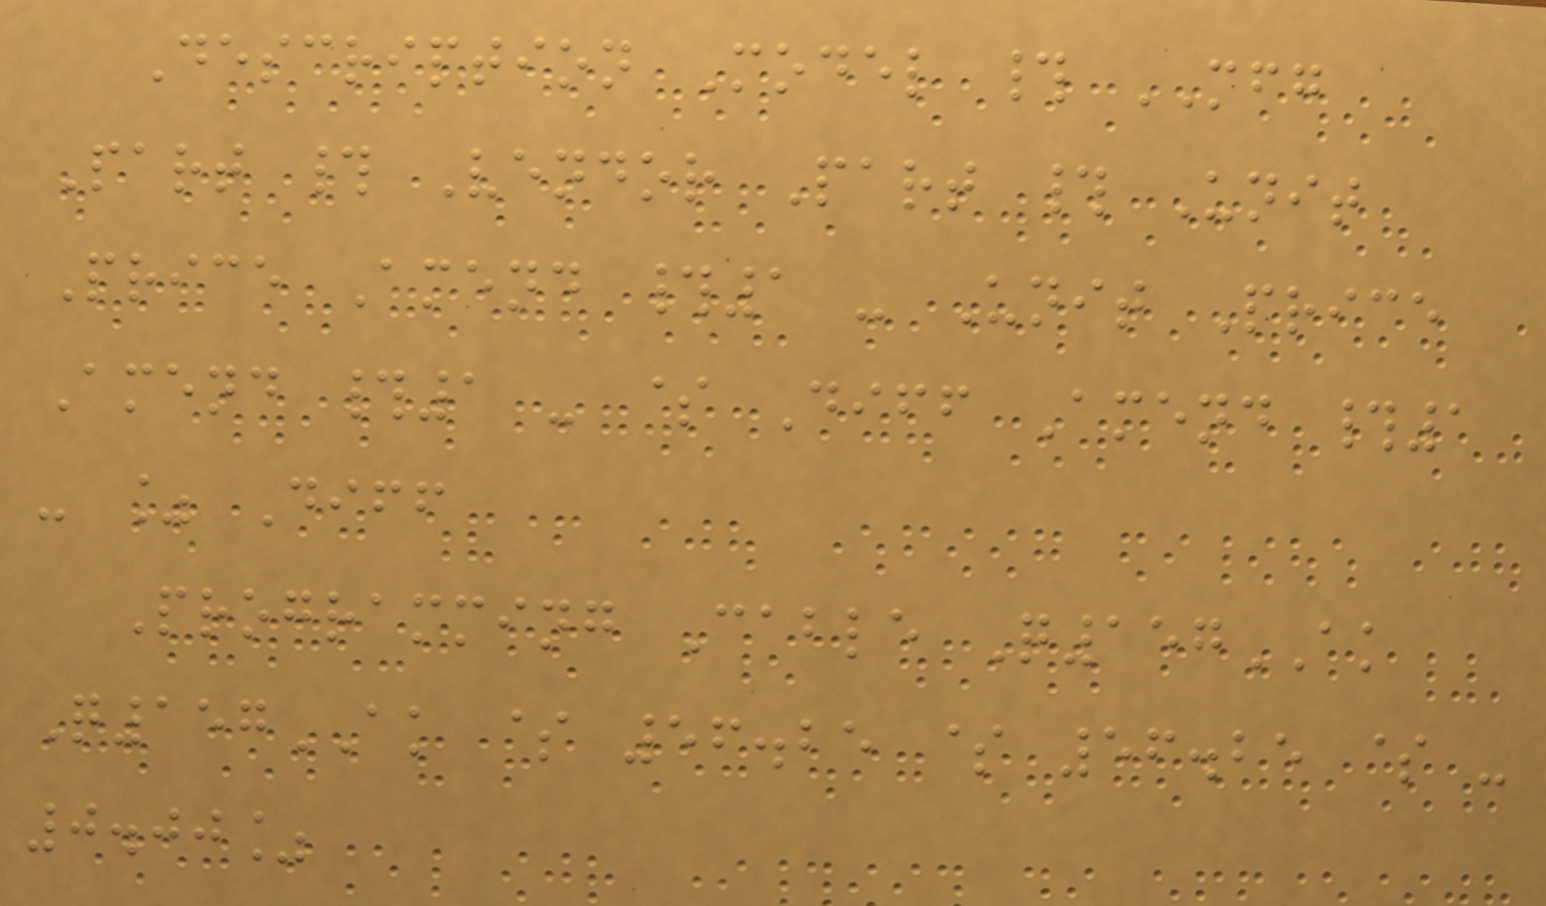Description Model # MFG
Part # Vendor Part # Unit
Price Amend #1 - Unit Price
Amend #1 - $ Diff Amend #1
- % Diff
Programming Cable Q157AK
Q157AK $ 56.25 $ 56.25 $ -
0.00%
